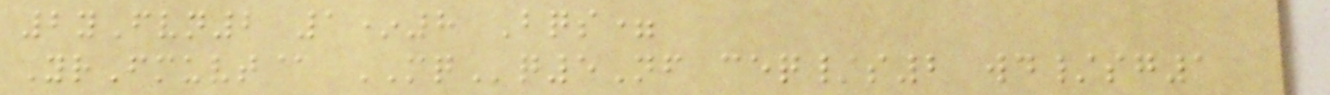2yFvn2 1*8 Bqs=
YrFmuvt@ MQq5Nf ceq/s2 wd/sg1
